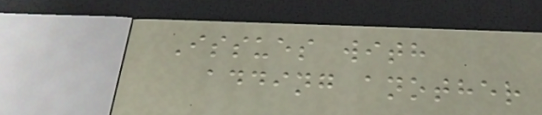Issues with
adding another
